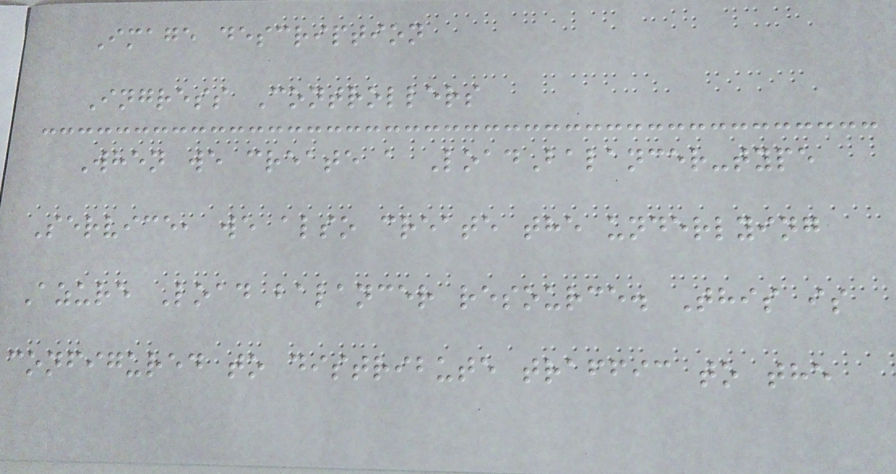Image description
Ingress Controllers
When we create a LoadBalancer-type
Service, we also create the underlying
Azure Load balancer resource. This is
configured to distribute traffic to the
